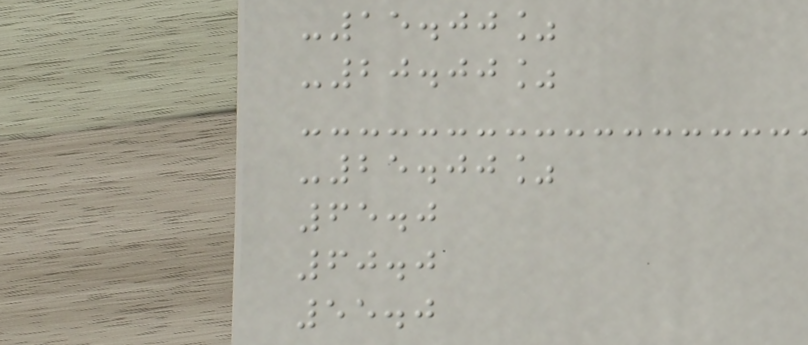-15.00%
-20.00%
-25.00%
65.0
60.0
55.0
